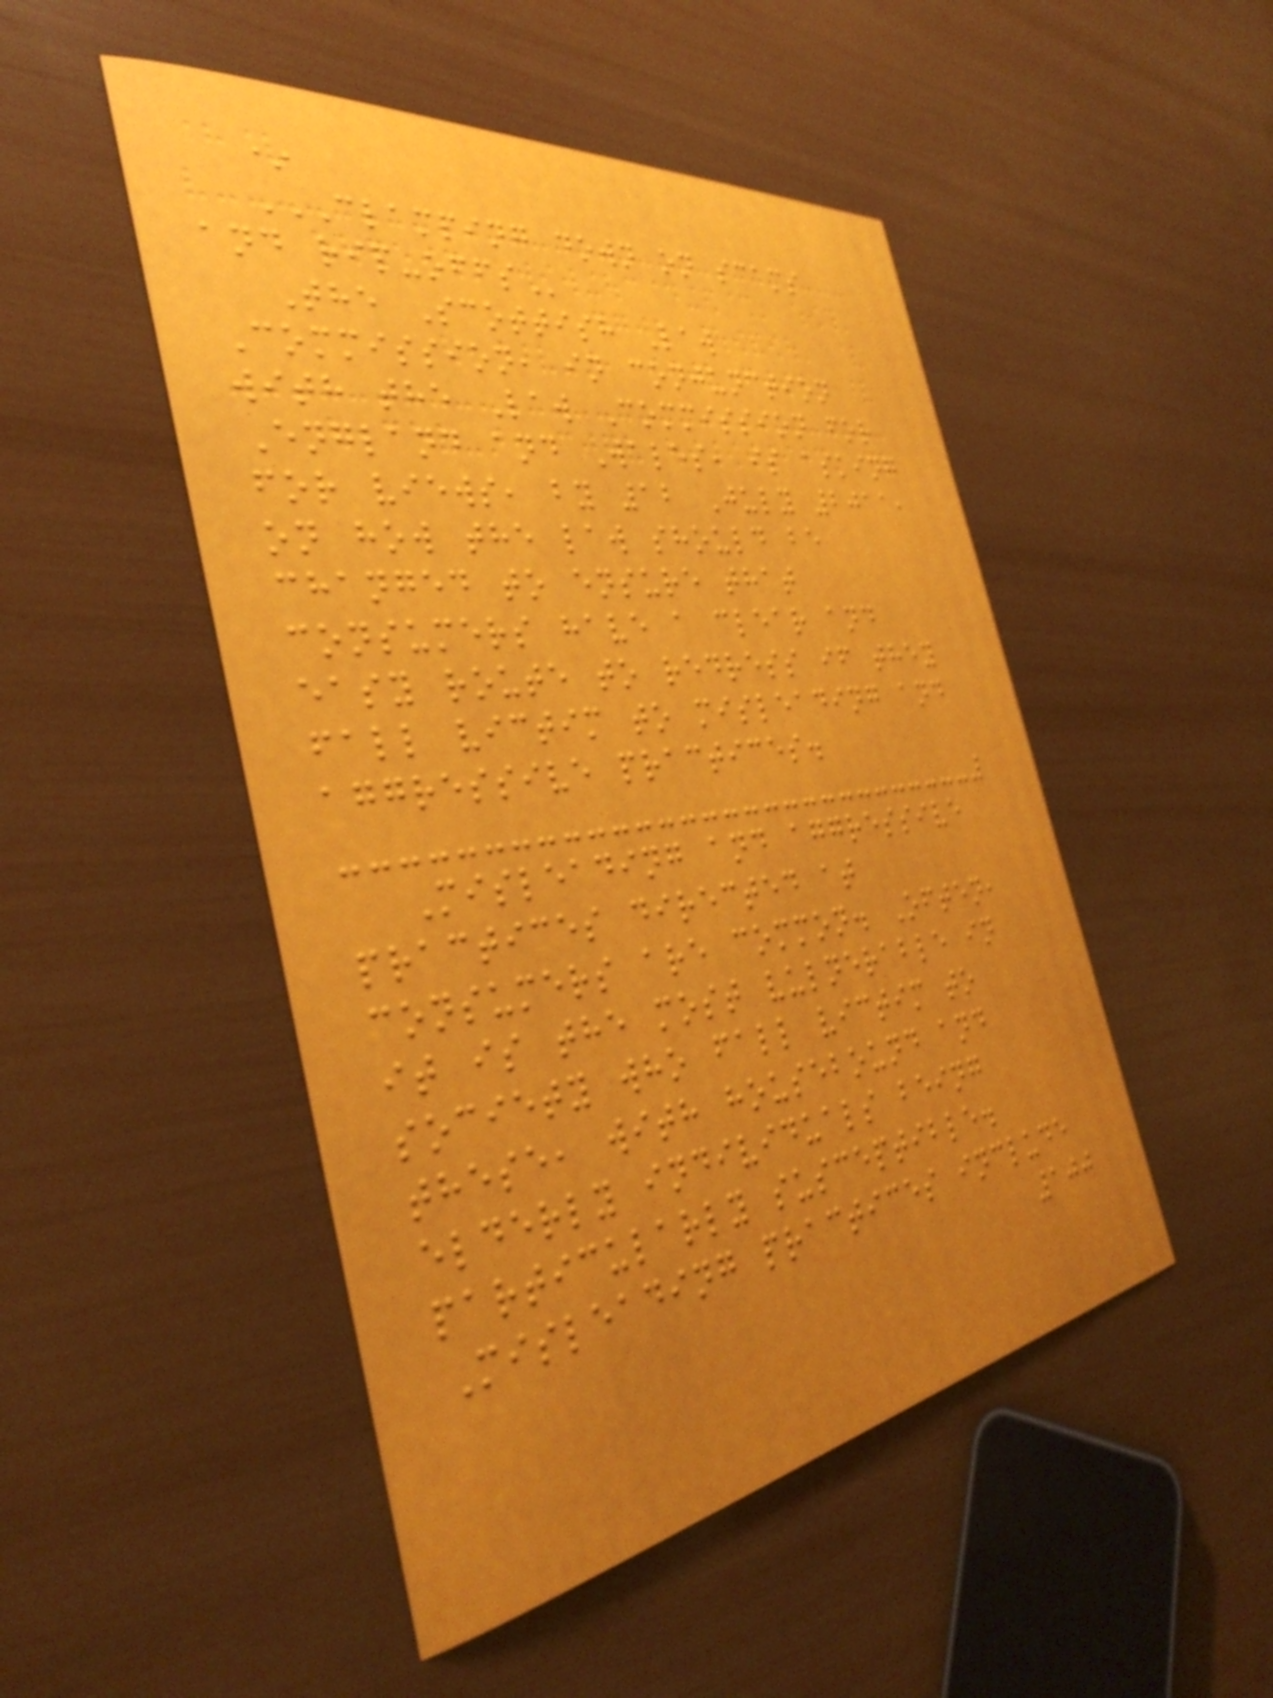*
CLAMPING DOWN ON SCAMS
AND RIP-OFFS
The Scottish Law
Commission, in conjunction
with the Law Commission for
England and Wales, is asking
for views, by 12 July 2011,
on how the law should be
changed to ensure that
consumers have a clear and
easy route to redress if they
fall victim to misleading and
aggressive practices.
Misleading and aggressive
practices directed at
consumers are common. Often,
it is the most vulnerable in
society who fall victim to
these, with housebound and
elderly individuals being
particularly susceptible.
Misleading practices include
100
